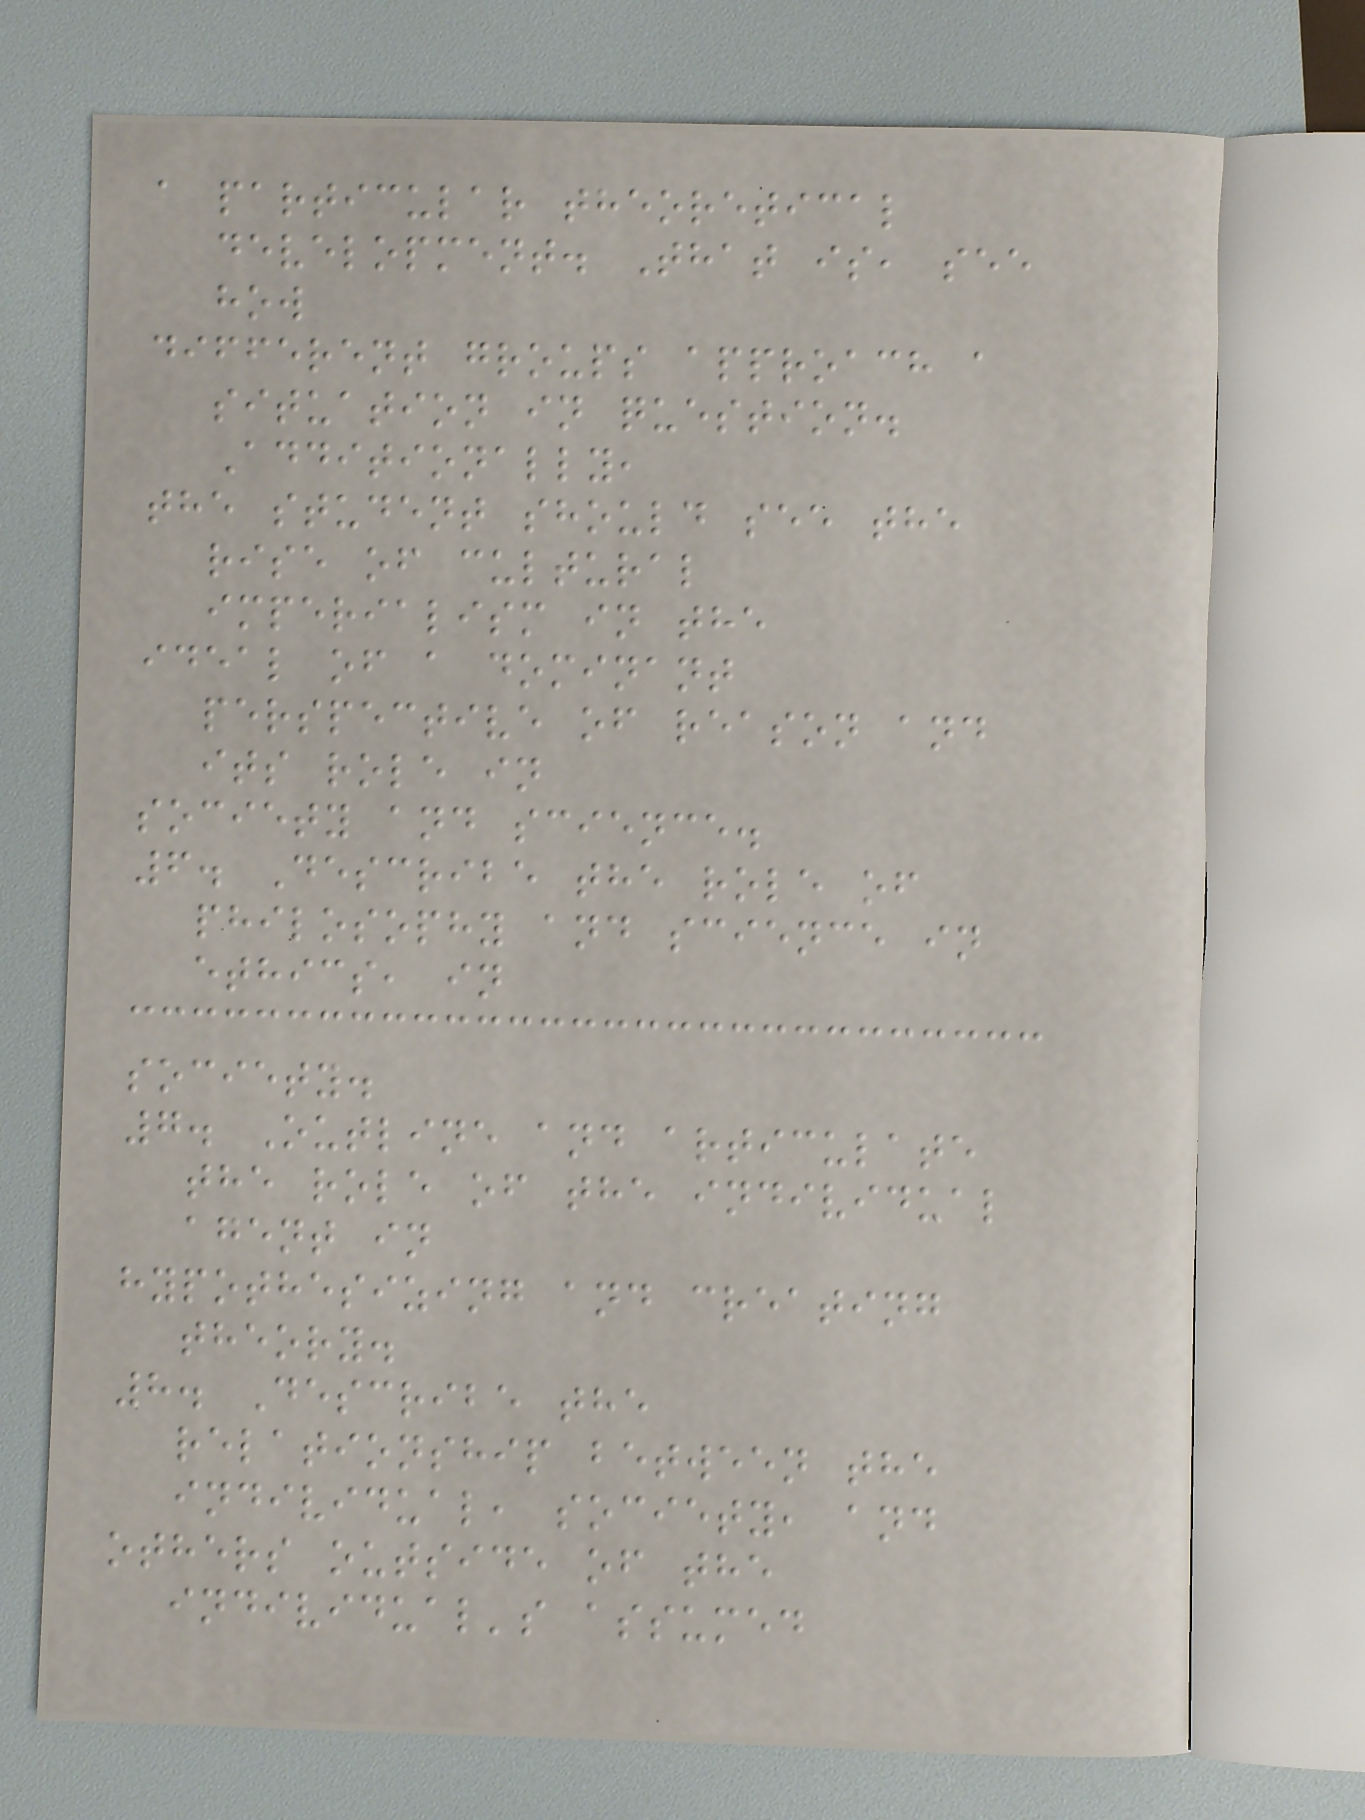a particular theoretical
development. That is, see
how
different groups approach a
situation in question.
Additionally,
the student should see the
rise of cultural
imperialism in the
ideal of a dominant
perspective of reason and
its role in
society and science.
6. Describe the role of
philosophy and science in
ethics, in
society.
7. Outline and articulate
the role of the individual
agent in
hypothesizing and creating
theory.
8. Describe the
relationship between the
individual, society, and
others outside of the
individual's assumed
